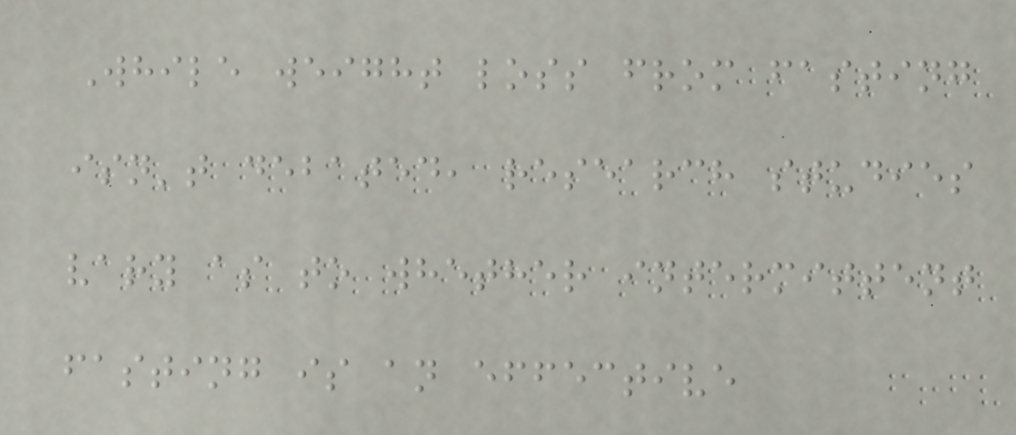While weight loss from fasting
isn't debated, research studies
vary as to whether intermittent
fasting is an effective
